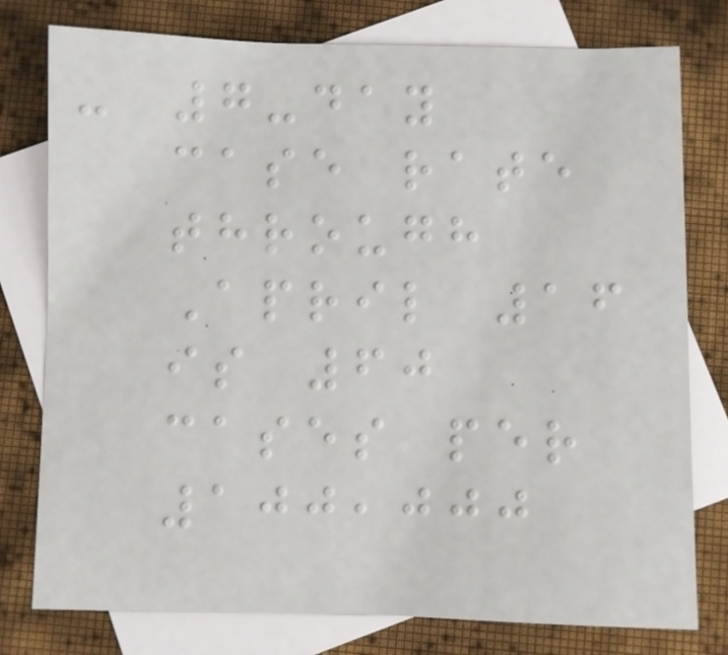- 7-day
case rate
through
April 16
is 60
cases per
100,000
